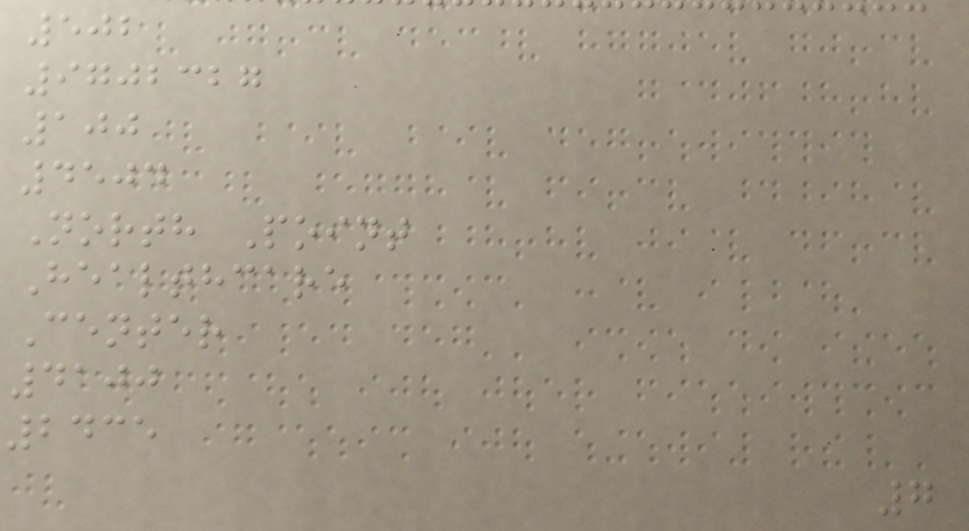502
9702327
100
4504
North Point
Healthcare
Center
4100
2435
7
